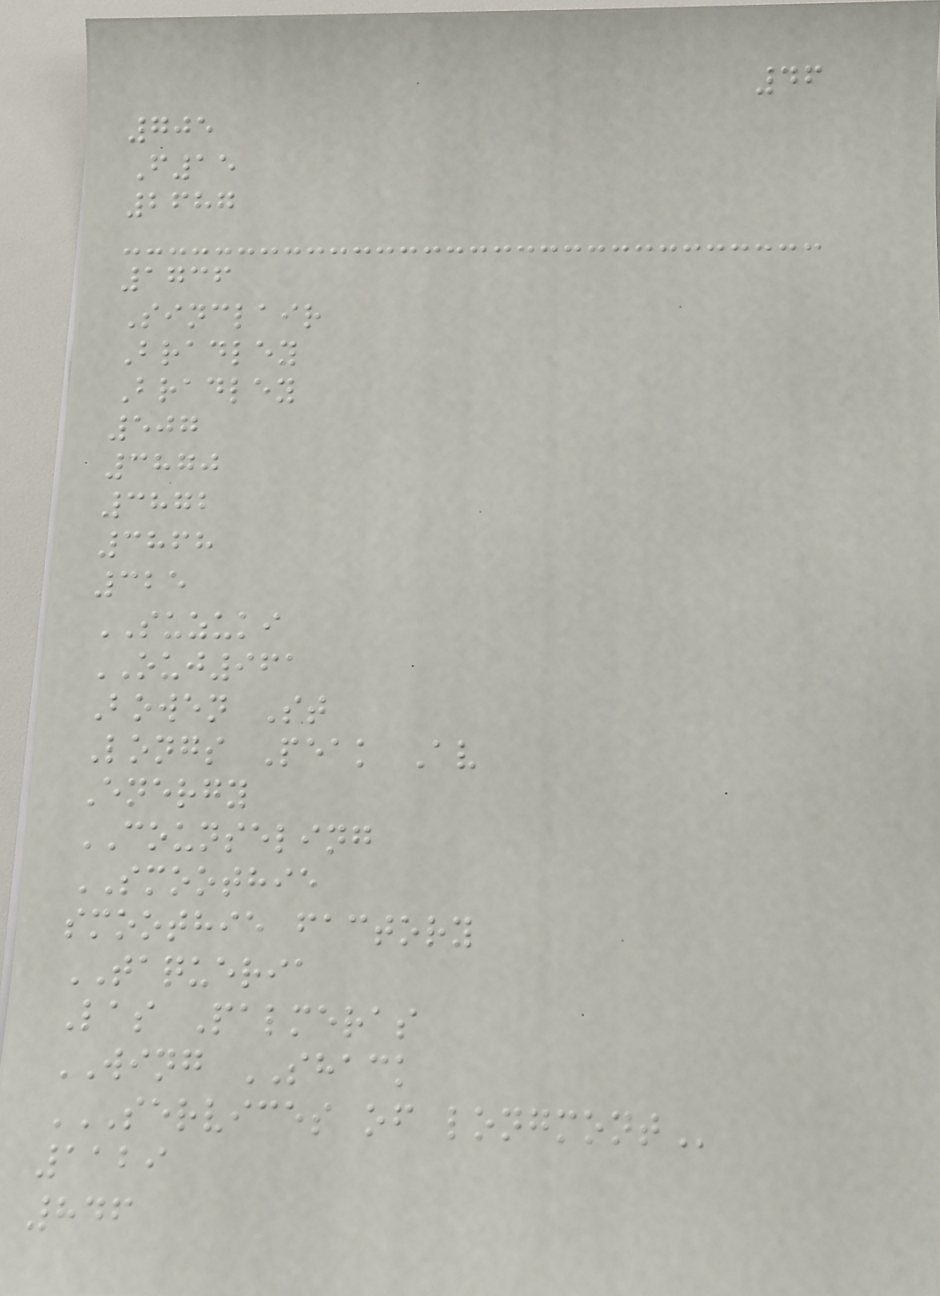46
705
F15
2687
1736
Sinclair
Bradley
Bradley
507
3870
3872
3868
325
SUZUKI
OUJ961
Bowen St
Longs Peak Av
Energy
COUNSELING
SMOOTHIE
smoothie factory
TAQUERIA
Las Palmeras
WING SHACK
SERVICES OF LONGMONT
1129
846
